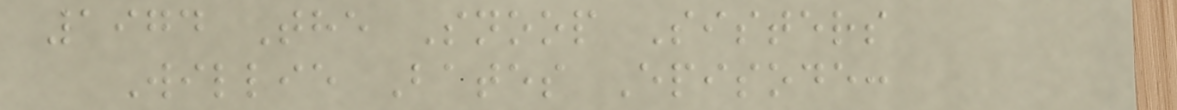1974 The Snoop Sisters
Willie Bates Episode:
